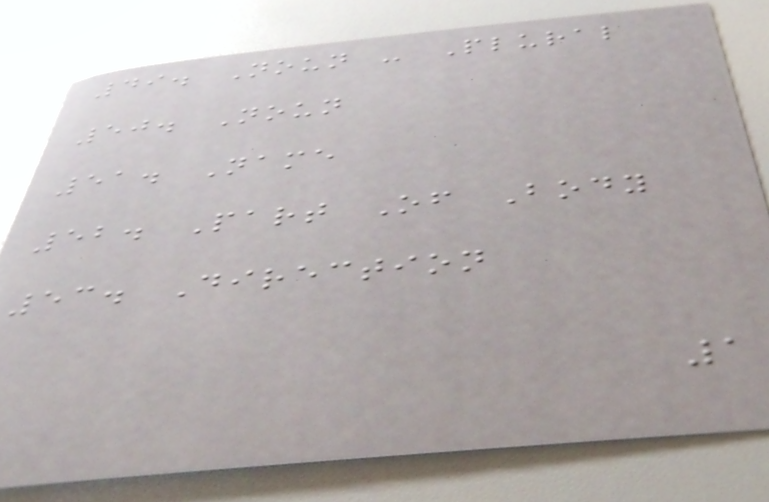49. Noun - Plural
50. Noun
51. Name
52. Part Of Body
53. Direction
1
